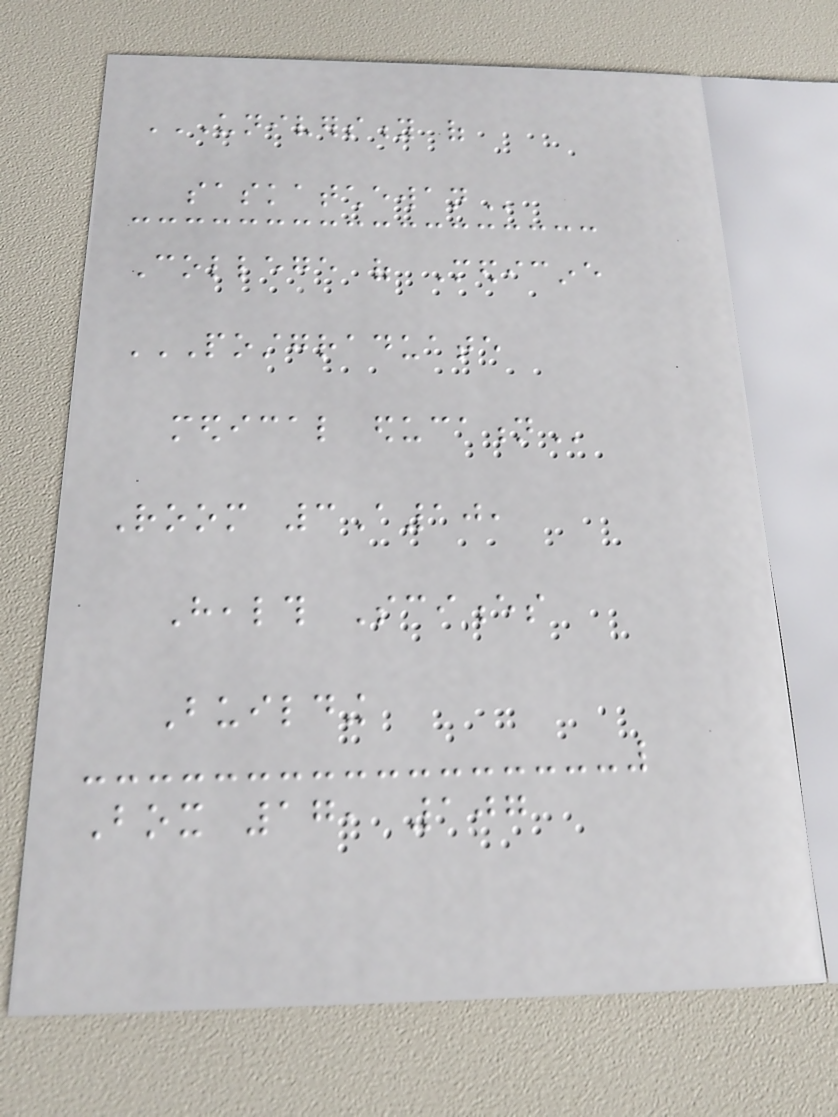UNIVERSITY OF
SASKATCHEWAN
College of Medicine
POSTGRADUATE
MEDICAL EDUCATION
Room 3A10,
Health Sciences
Building
Box 17, 107
